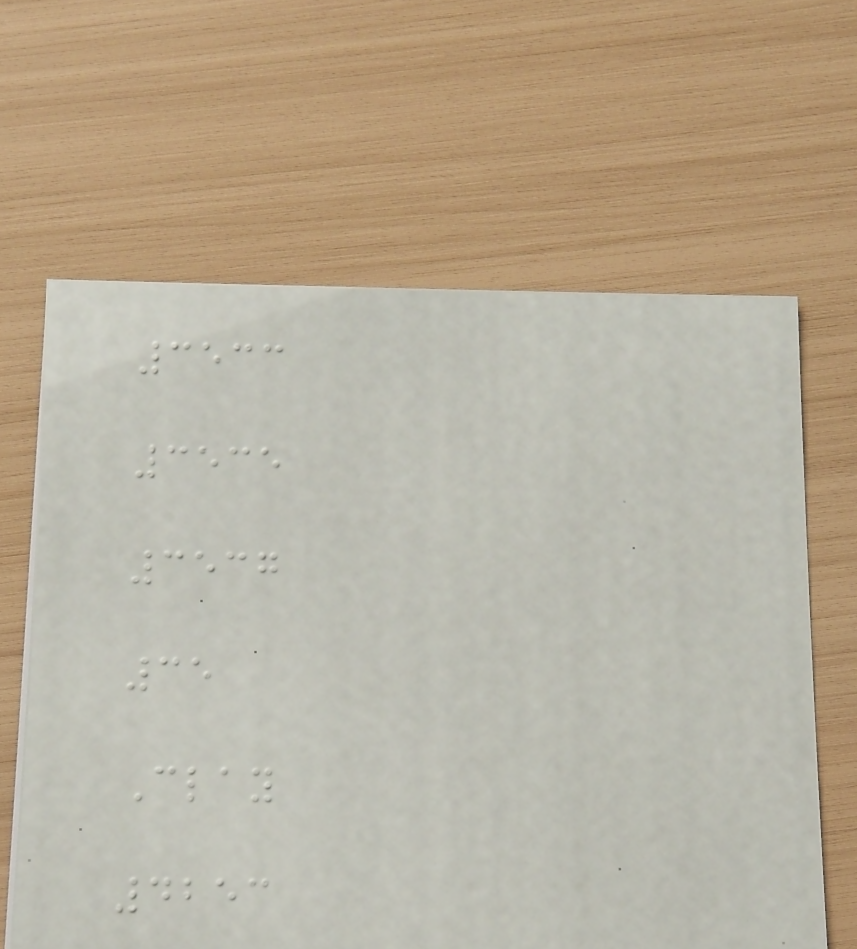3533
3535
3537
35
Clay
4253
